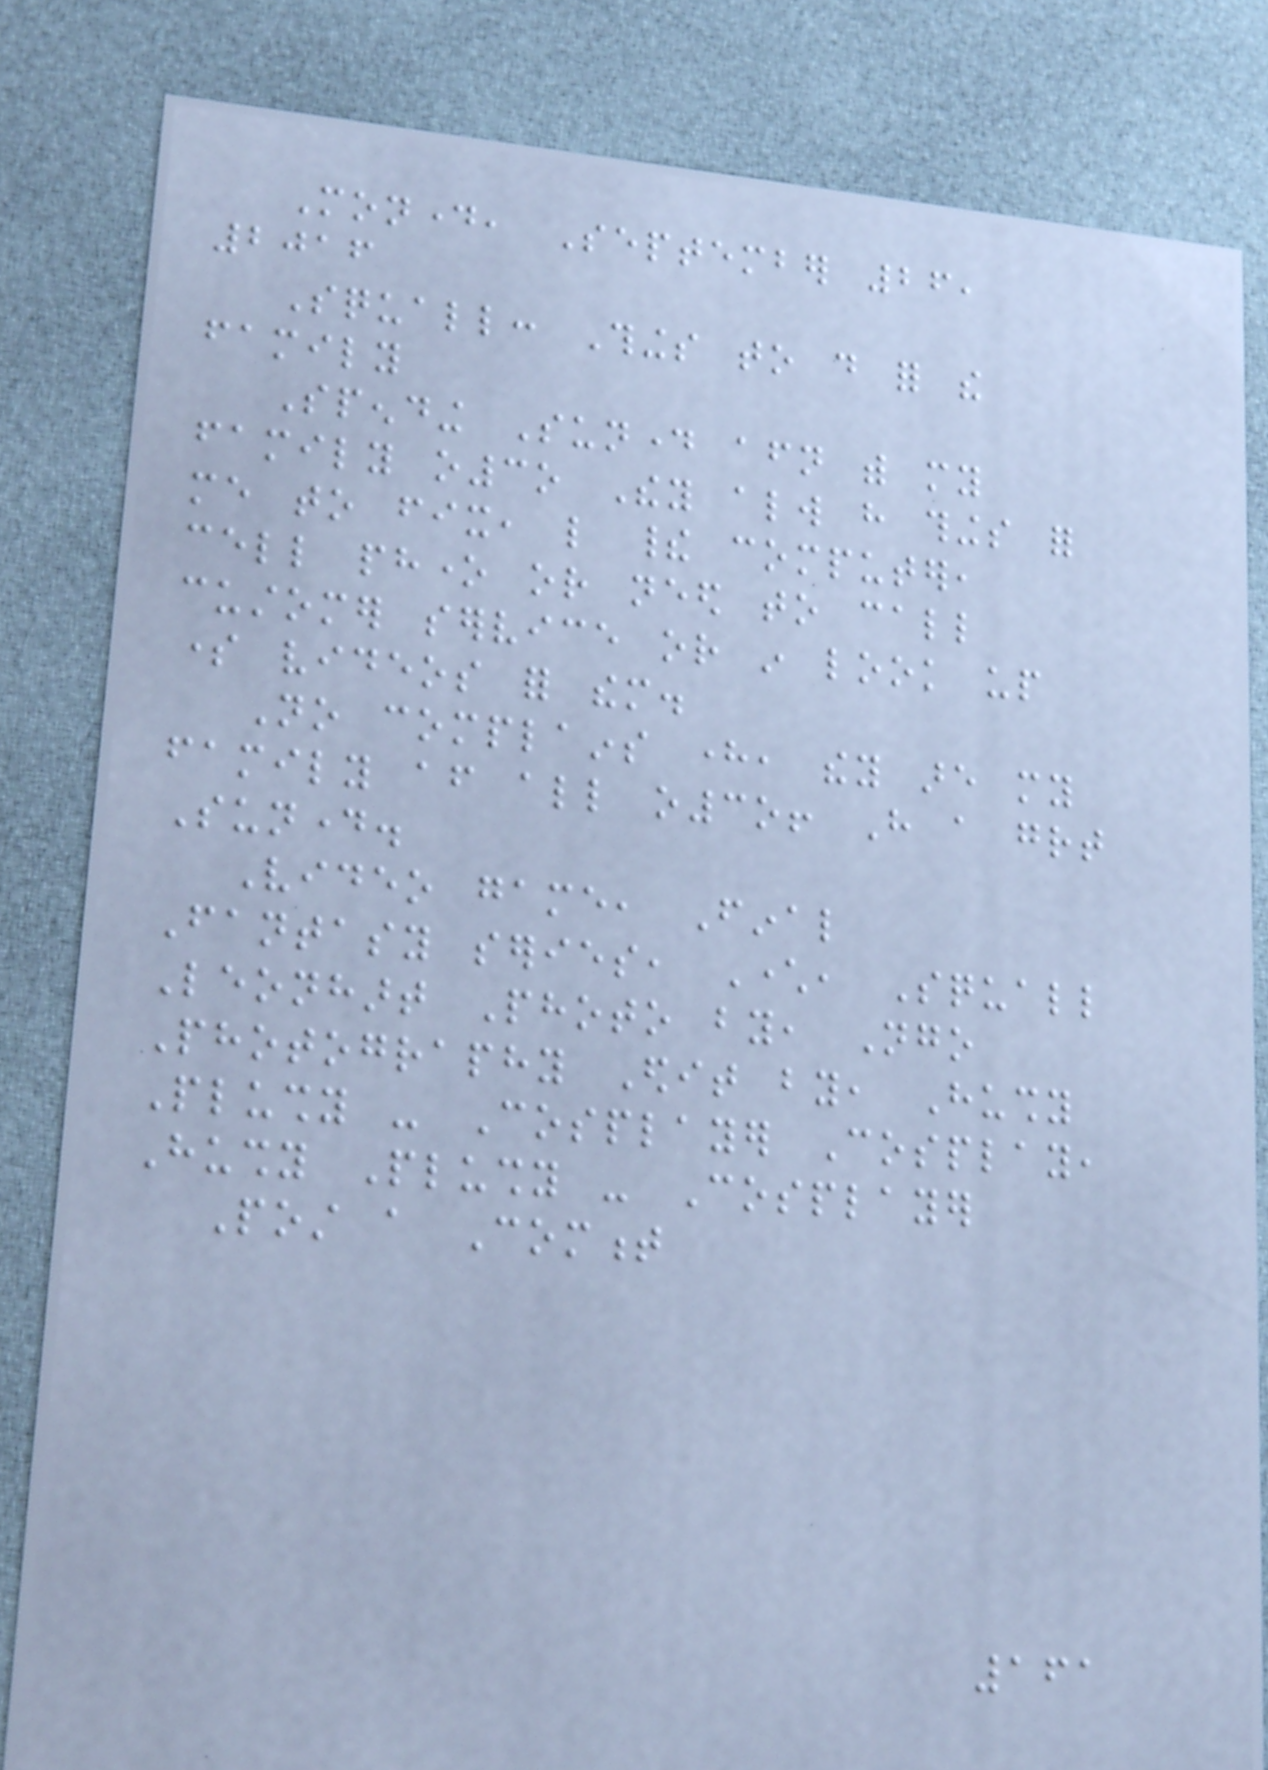Monday, September 26,
2016
Squall: Things to do for the
family
Spending Sunday afternoon with my
family o3o They always have things for
me to fix, like their computer,
cell phone or need to call
customer service or in look up
some videos for them.
No complains here, they are my
family after all o3o! Have a great
Sunday.
Video game, Final
Fantasy series, Character, Squall
Leonhart Photo by, Ngo
Photography Edit by, Hushy
Plushy - Cosplayer Cosplay,
Hushy Plushy - Cosplayer
Post a Comment
161
